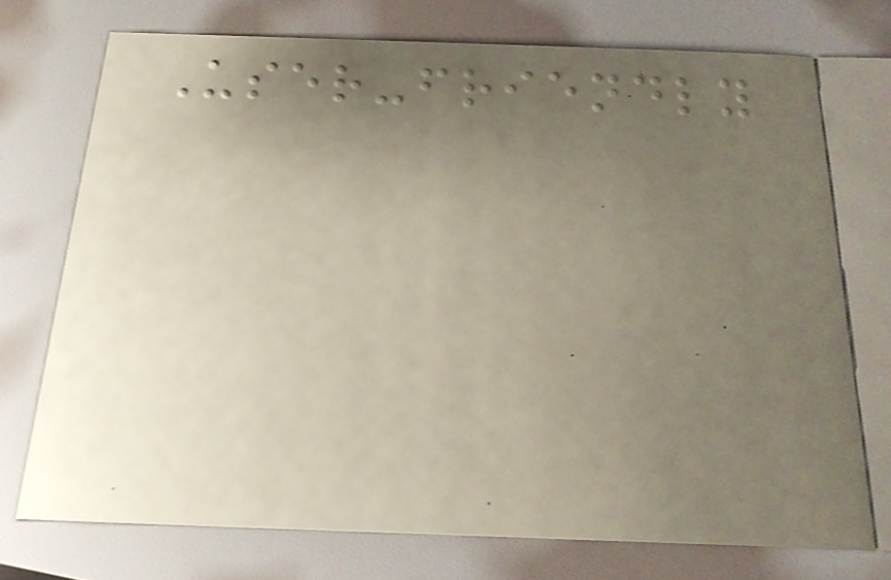User-friendly
